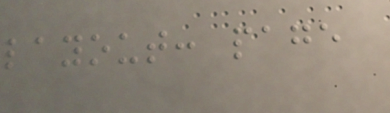layout: page
